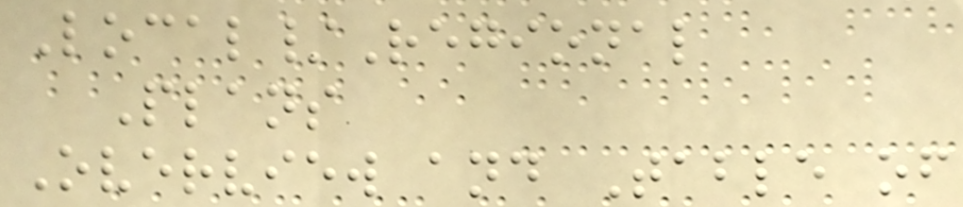Local/Regional
Plans
Overview and Table of
